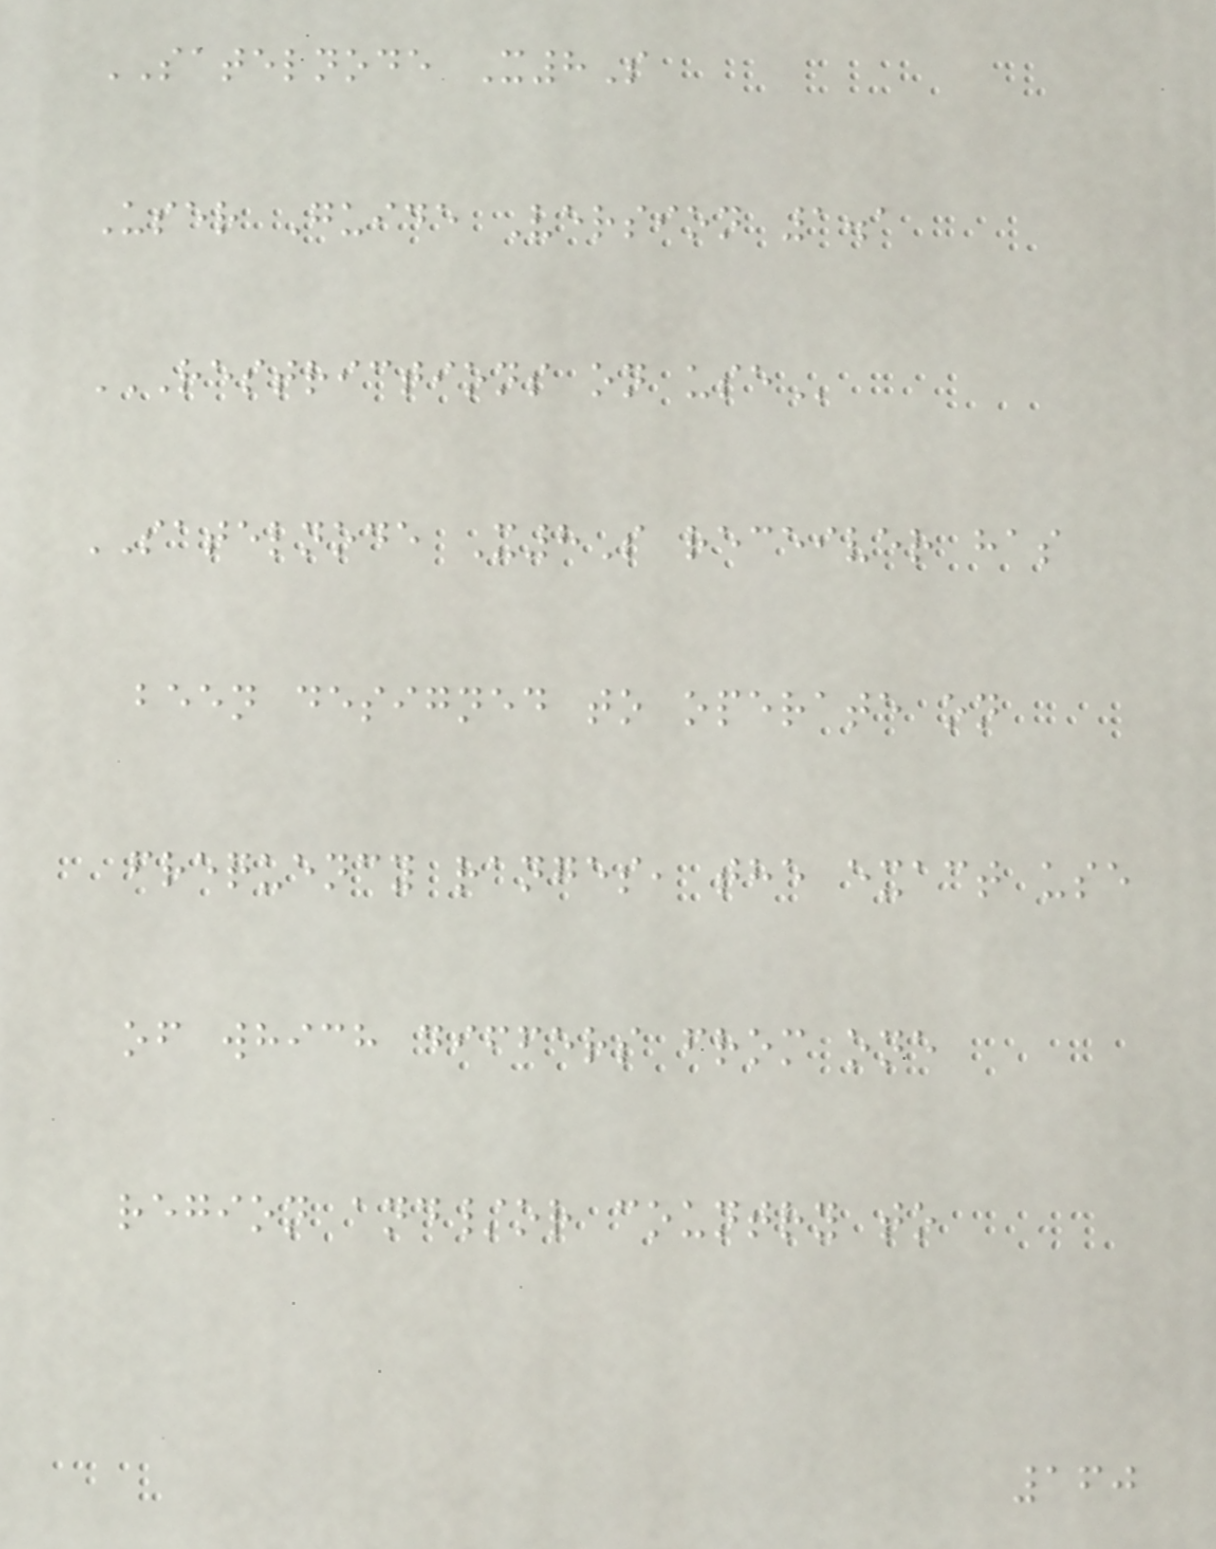SATELNODE X8S
User Guide Version 1.1
RESTRICTIONS ON USE
SATELNODE X8S receiver has
been designed to operate on
frequency ranges, the exact use
of which differs from one
region and/or country to
160
